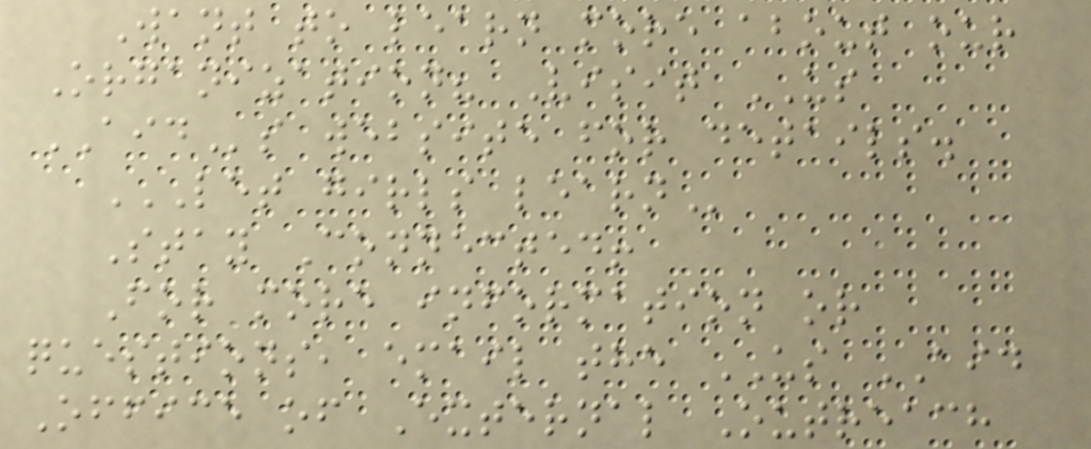Want to learn more about our
Organization? Visit US
AIDs website for details.
LET GIRLS LEARN
Stay Connected!
For more information or
questions, email the US AID
Office of External Outreach
